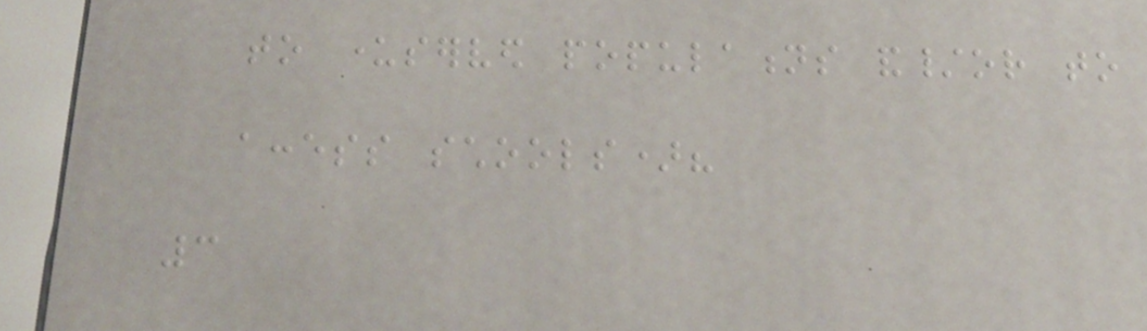to underserved populations and/or to
access schools)?
3
